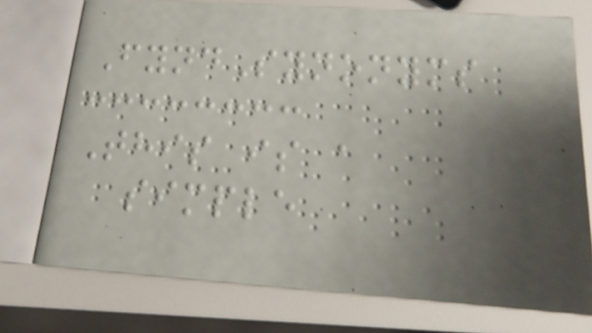FyndSynonyms
This is a
simple
